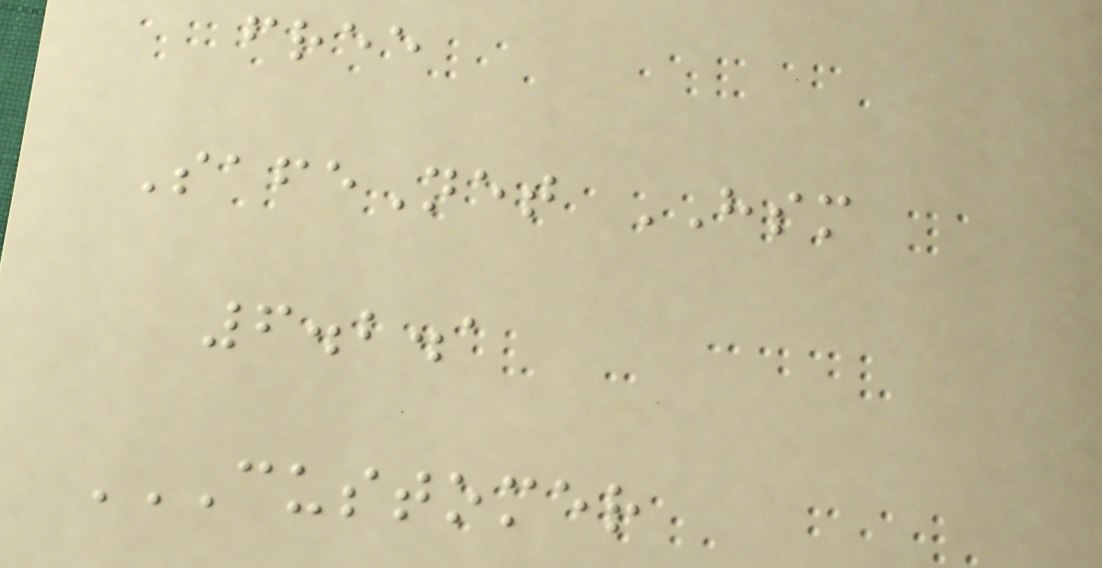free
SafeNet HSM
6.2.1
CUSTOMER
